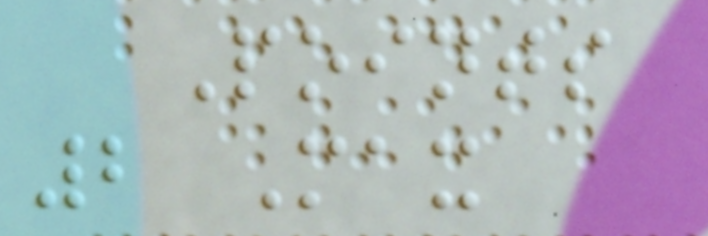Points
2 Max
